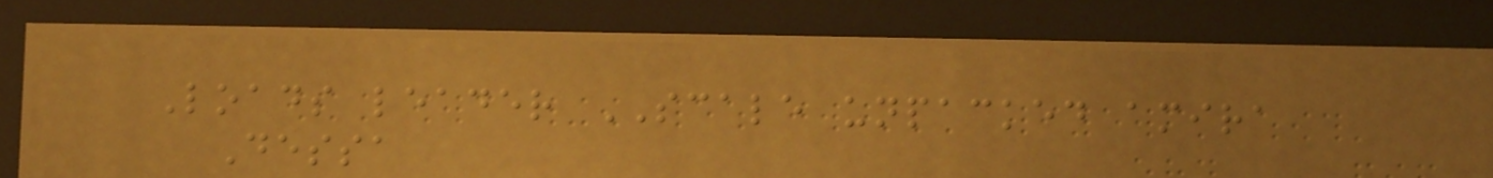Loads leader SCALE unpacked amira
Dessa
